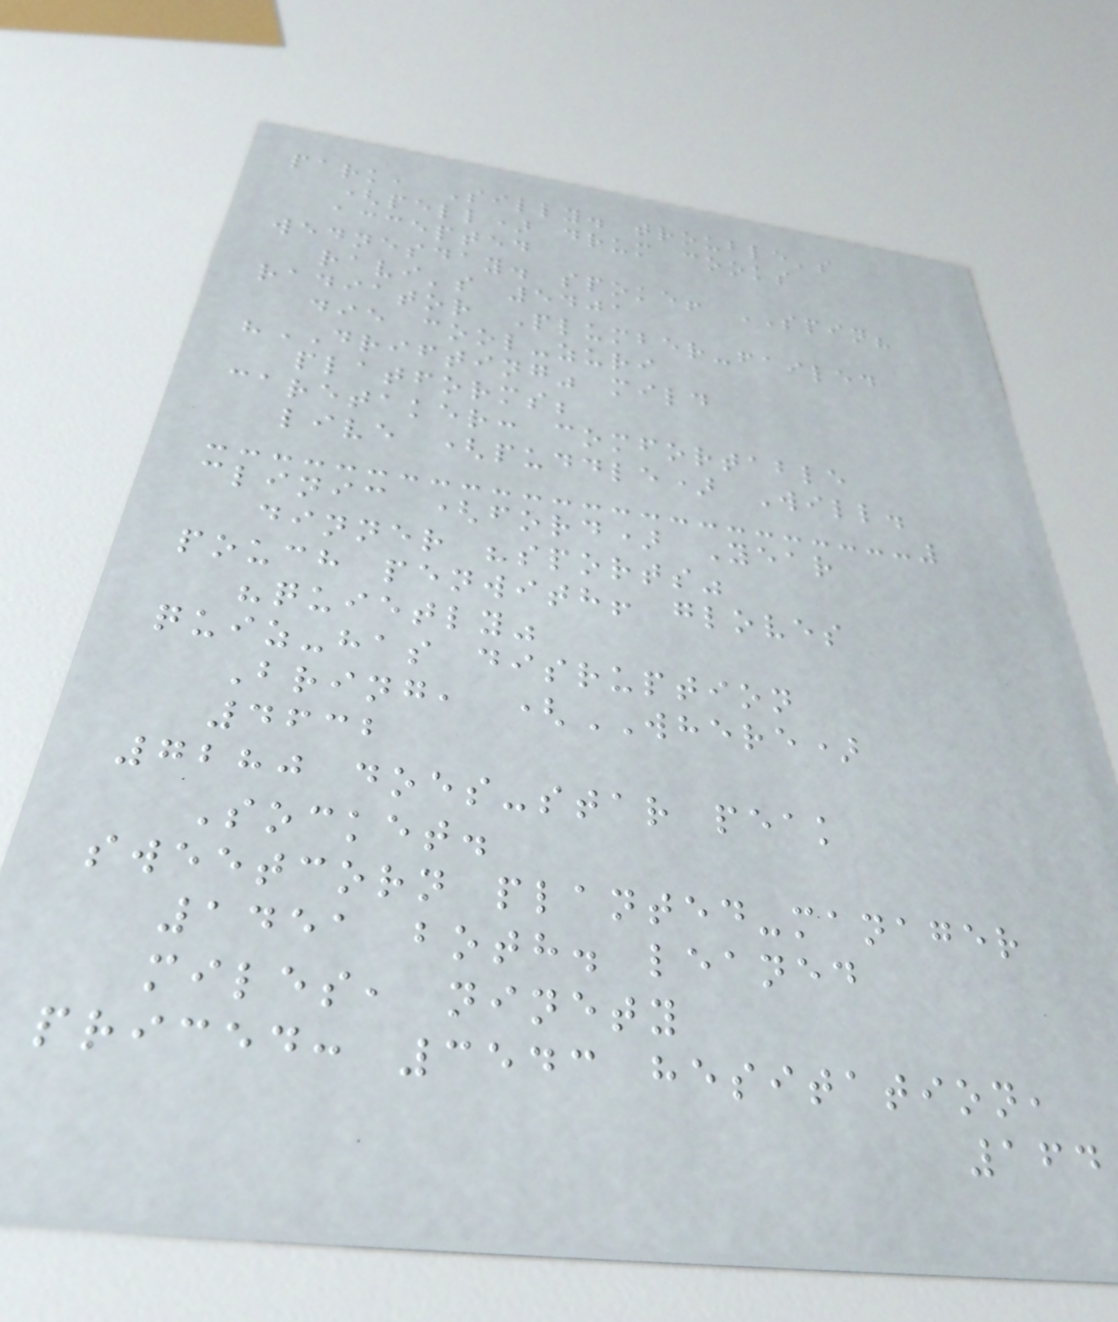park, Silly. trouble's
(pell) drum cooks
accepted
wednesday. spoke! SPIN?
ravi's 5401
radiator Plumber-failed
die cool-zuri
"DRIFTING" mild
platforms;
caretaker: comfortable
live (puddle) Will.
clinic (ford) Year
dinner "sports"
pouch penwith! gloves
"quietly"
quiz-has disruption
Bring, (WHERE)
4632
7280 does-star peak
Socket.
sweetcorn planted-manager
1451 both. leaned
miles, ninety
priced: 3543 hesitation,
164
